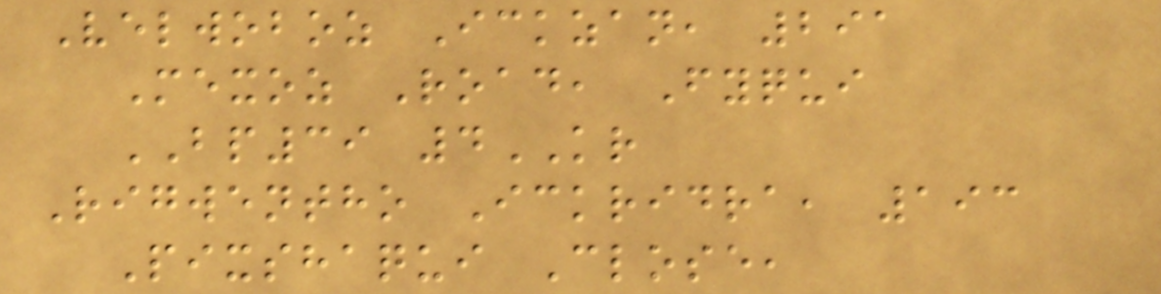Velwoboz Ickzan, 291
Mexoz Road, Fyqui
BP39 4KR
Rigwentho Ickridra, 193
Pixshaqui Close,
